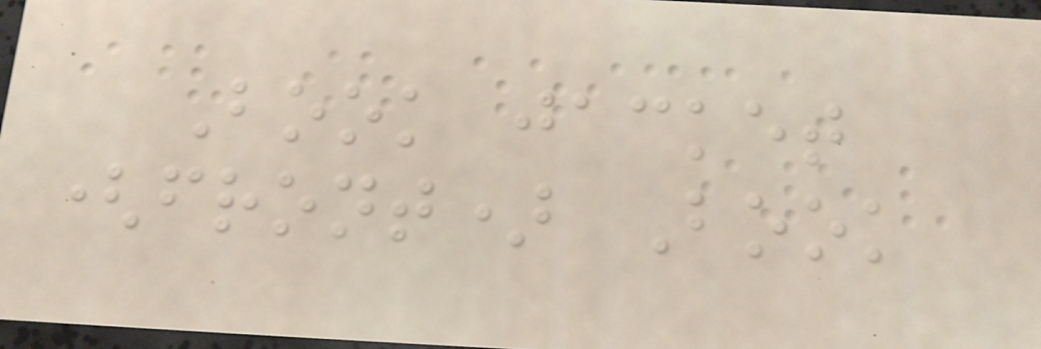Book jacket
(front) Book
